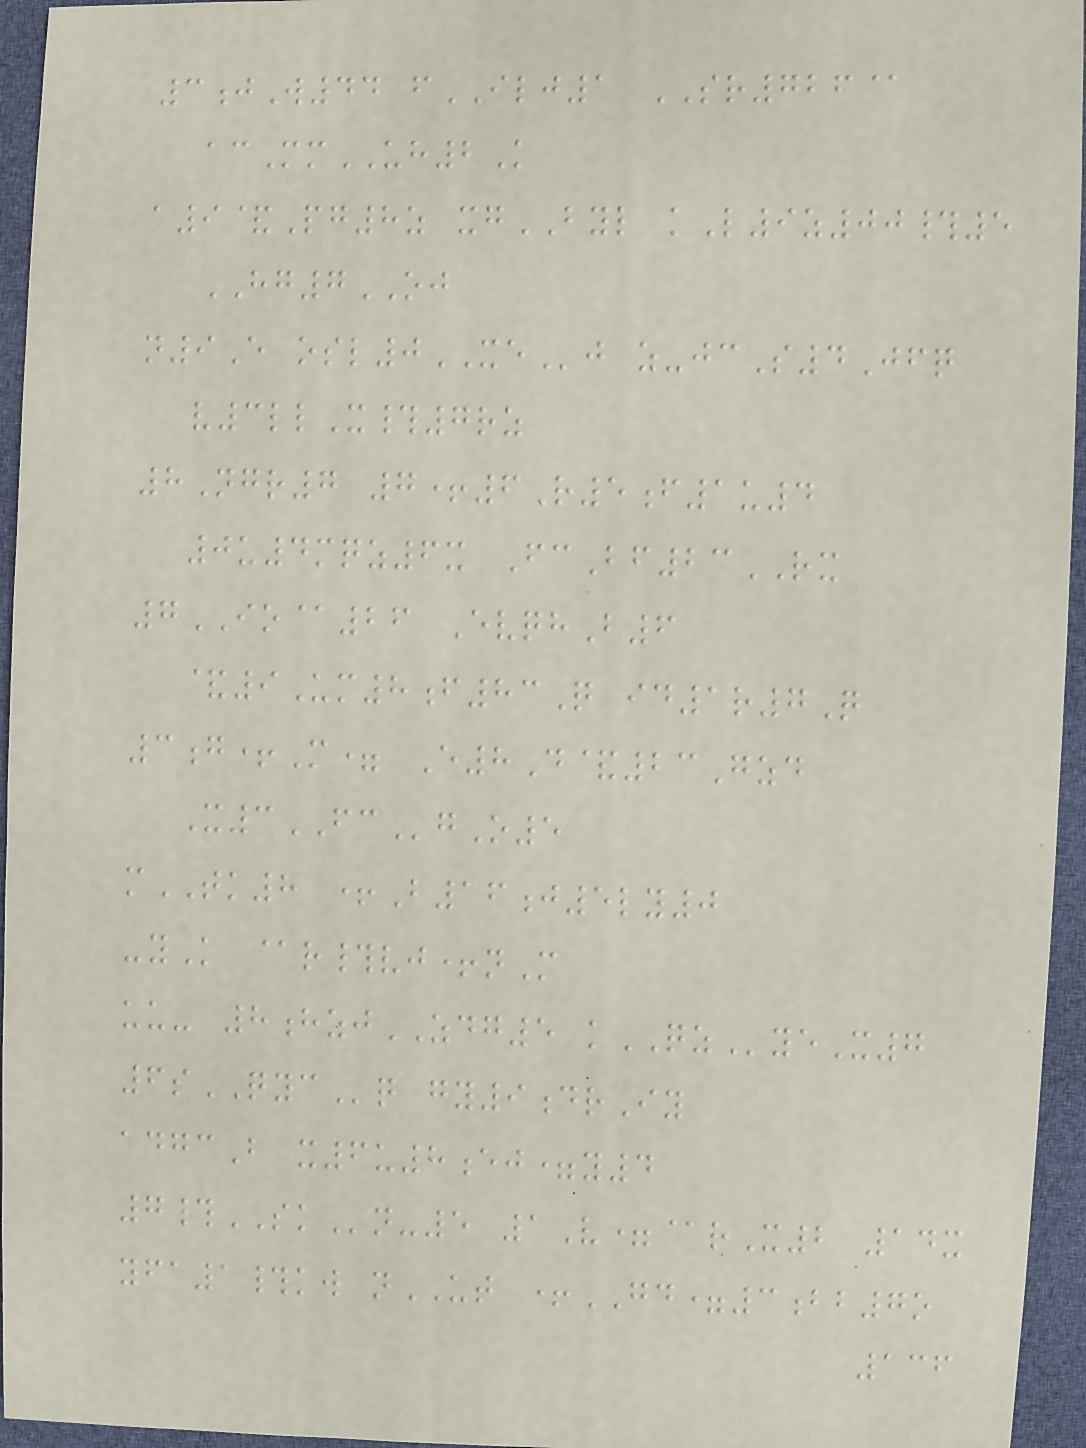3jW44 fILJ1 SR726@
acMmUH2K
a9&Pg8z xgBYL kL9z00#5
HG7OJ
n9E osl0XEj z-jcS4Jfq
v3llX#7rz
8Ngr7 7+6R5f1u4
0u4mqz6x FcBf23RX
7IO@26 EvqhB6
&9Um8f83Q id1r7Q
3g+M= E8D&23Gzd
X3FCgO5
mTK8 +B16j5ly0
-yK @r#vj+nM
uu- 8hzjZDG5 kQZyeX7
6sQYCq gy9drIy
adgcB x6u8ej=y4
7#SKn-5 1V=@rX2 14x
yfa1#kw nUT +GD=3bb7o
136
